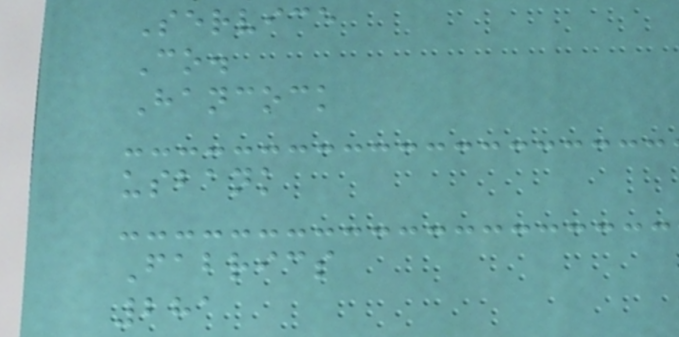Service
Co.
Hancock
usbank
Fabrics
281
